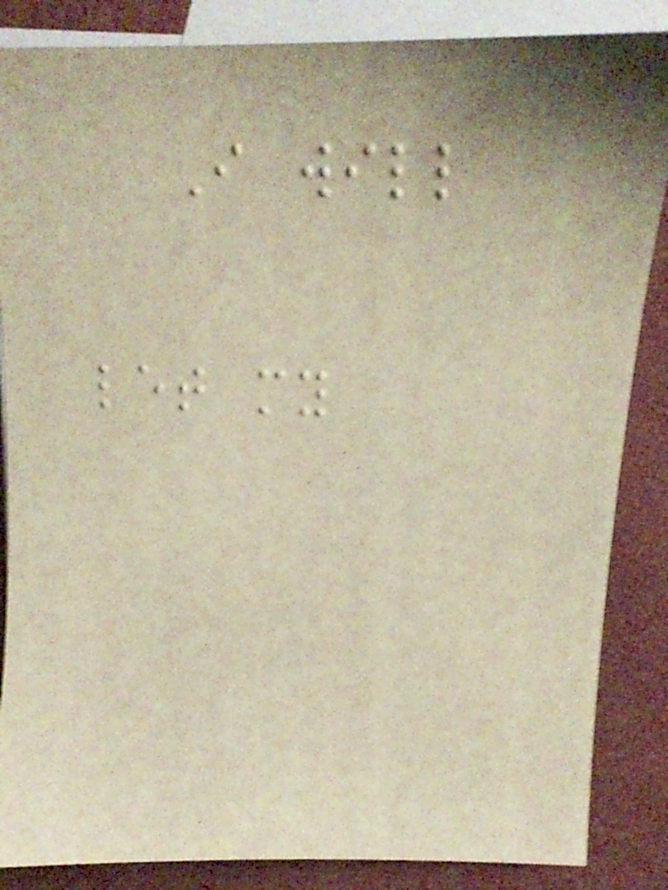I will
let my
